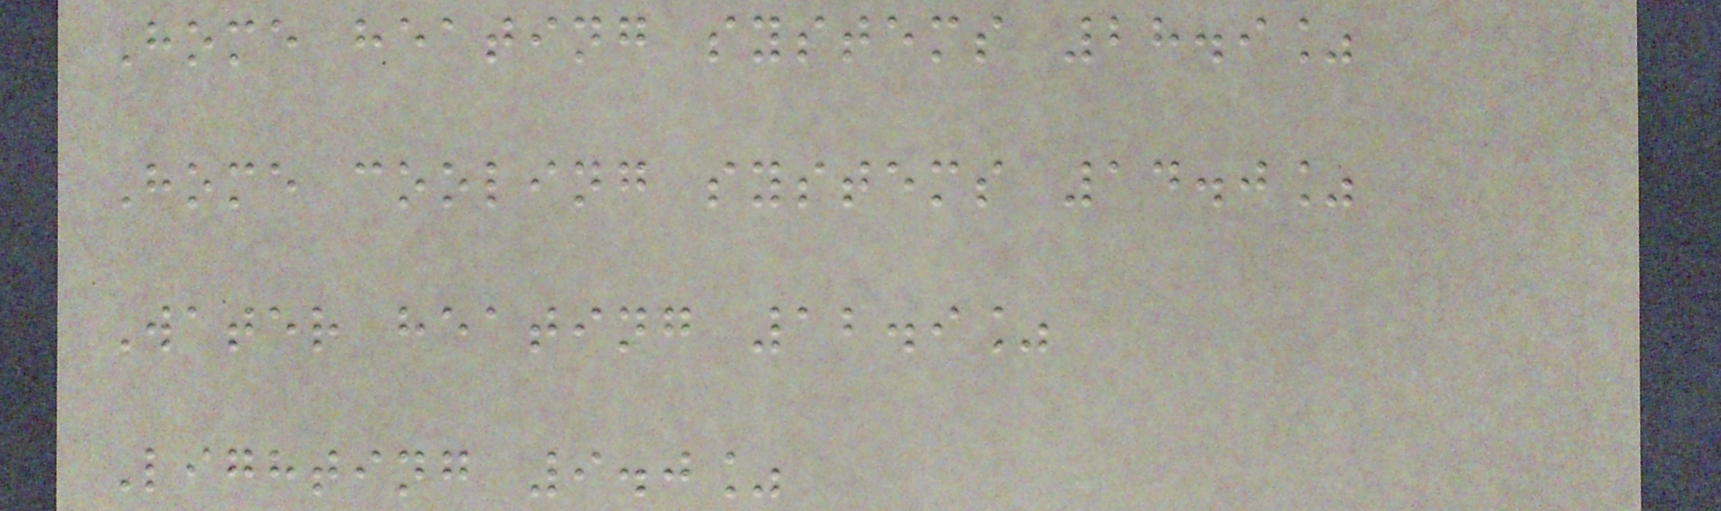Home heating systems 28.9%
Home cooling systems 14.0%
Water heating 12.9%
Lighting 9.0%
